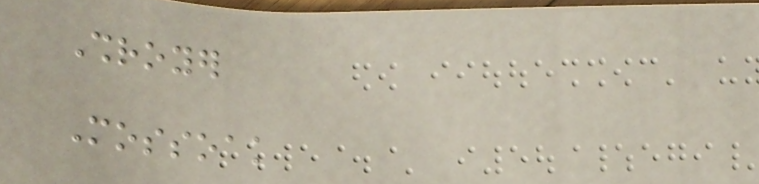Shroyer
Mossoak
